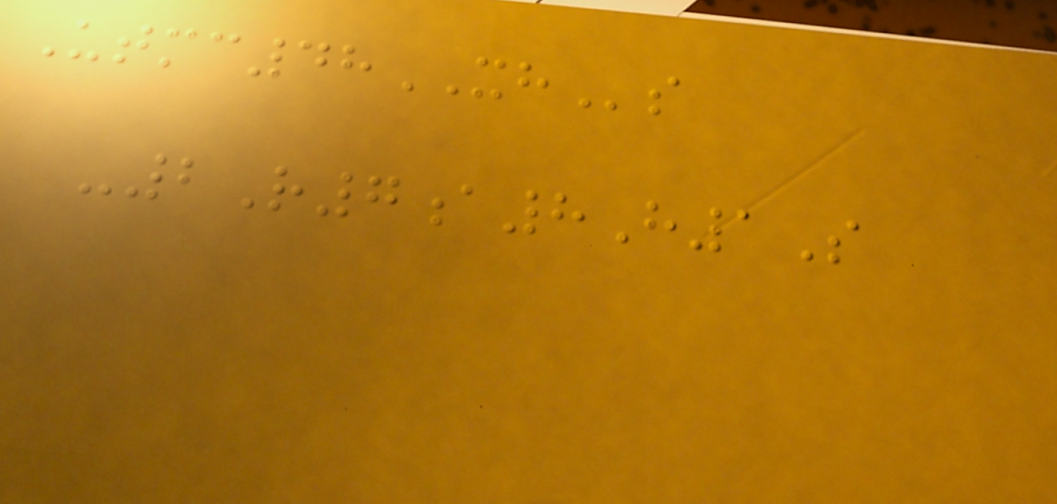Utmc48XHs
-2R7a8H1S
